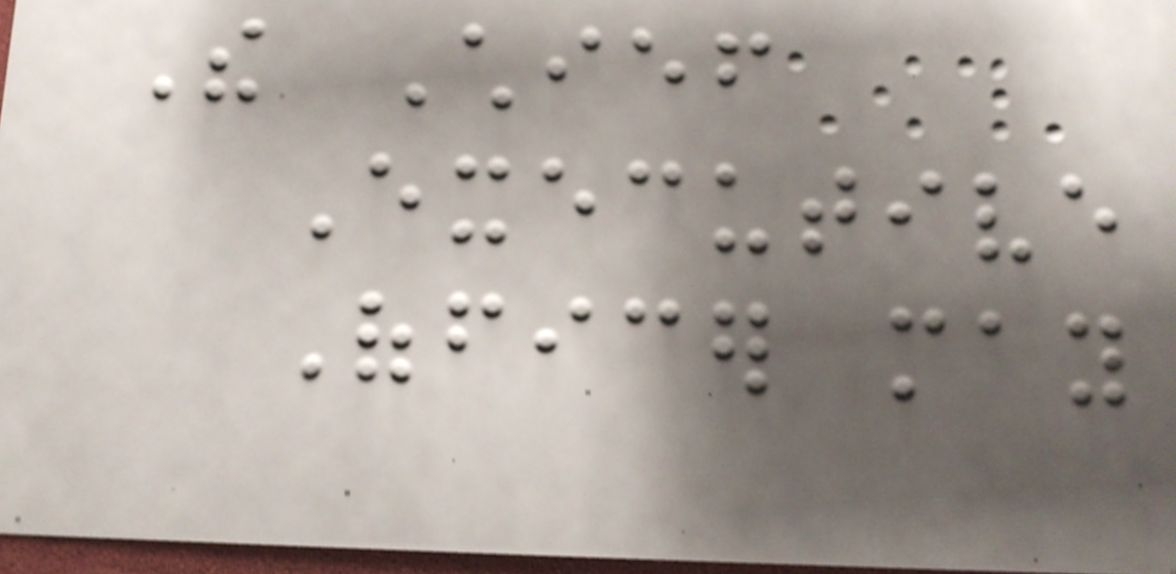The Chief
Executive
Officer may
